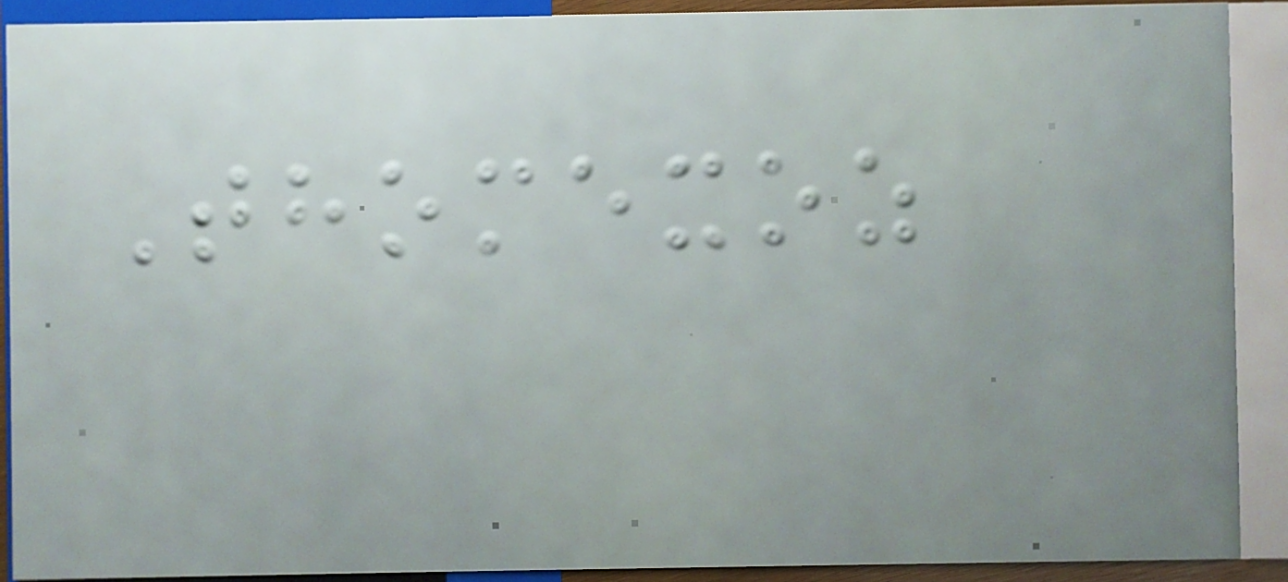Thomexoz
